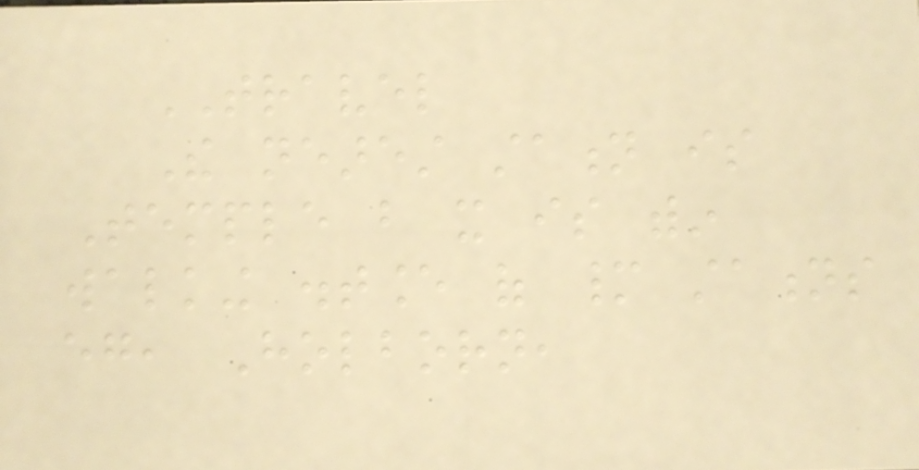TRAVEL
The nearest station is
Temple but it is within
walking distance of many stations
eg, Holborn,
